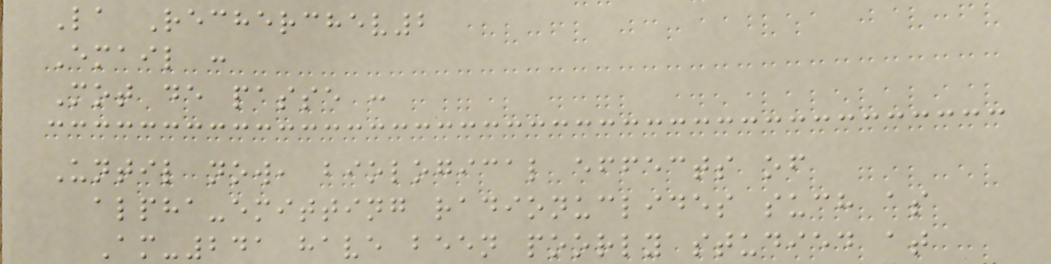La Recherchev2
Email :
Mot de passe :
Until now, biological effects of
alpha-emitting radionuclides such as
Am-241 have been poorly studied at
